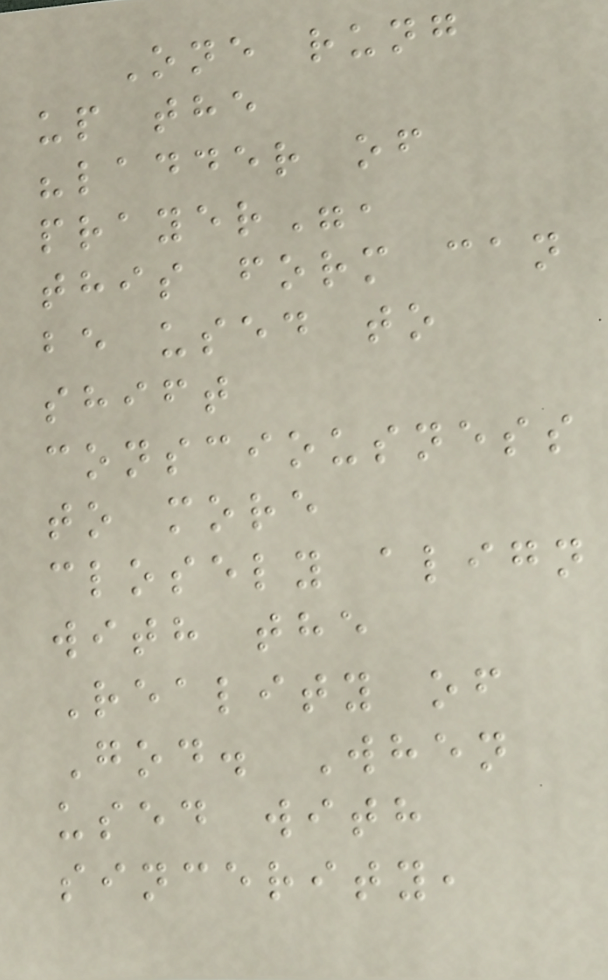One rung
up the
"ladder of
prayer",
this form can
be used to
shift
consciousness
to more
closely align
with the
Reality of
God. When
used with
sincerity,
